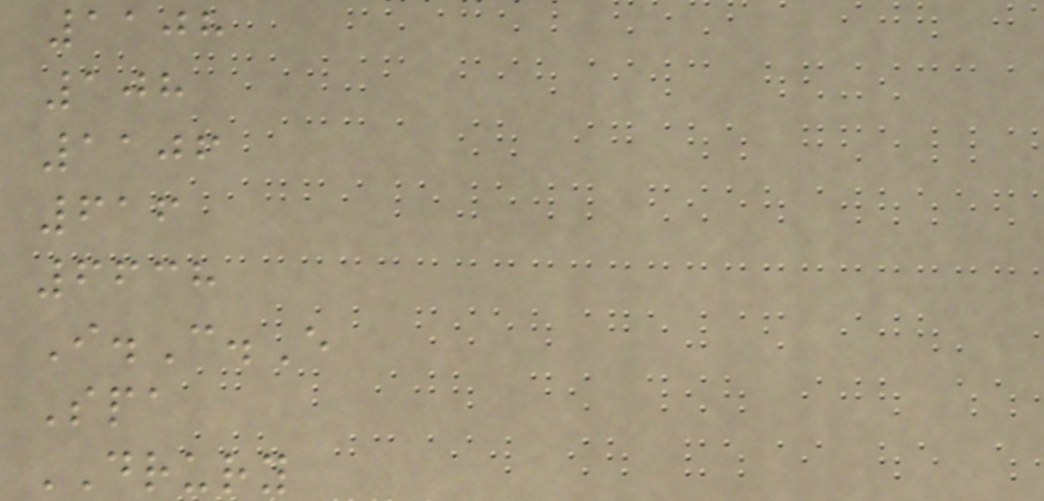1108
108
1106
616
6638
I.C.E
Spa
DRURY
